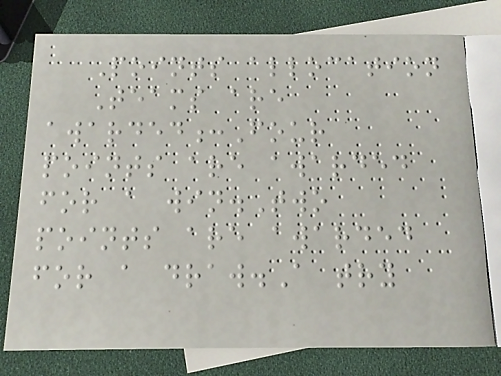Points allocation
Teams are
awarded:Four
points are awarded
for a win.Two
points are awarded
for a draw.A try
